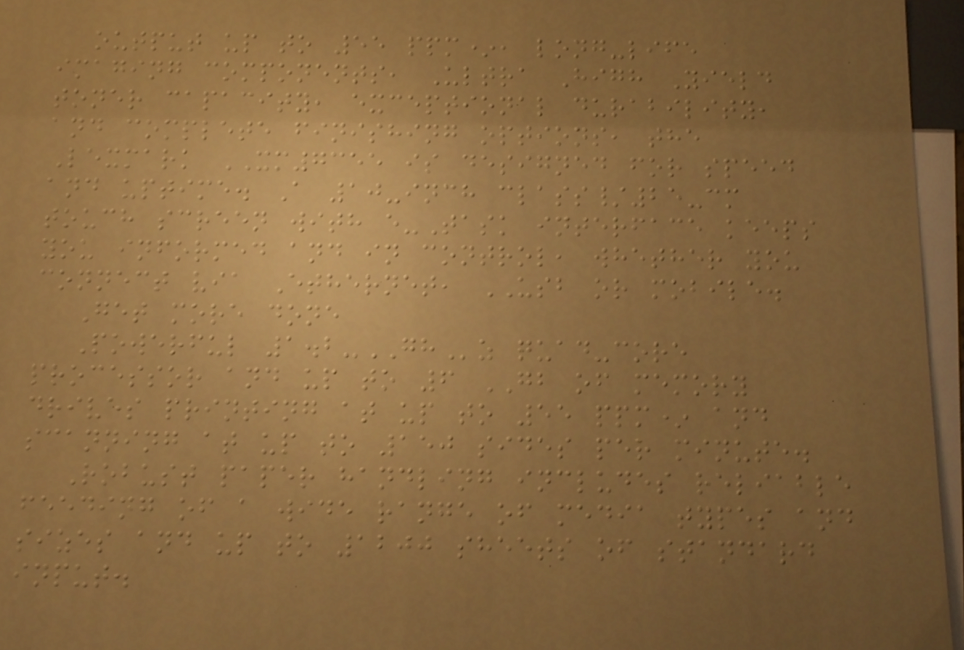output up to 55 ppm*, long-life
imaging components, Ultra High Yield
toner capacity, exceptional durability,
and complete finishing options, the
Lexmark XM7355 is designed for speed
and uptime. A 10-inch class/25-cm
touch screen with e-Task interface keeps
you informed and in control, whether you
connect via Ethernet, USB or mobile.
Get more done
Powerful 1.2-GHz quad-core
processor and up to 6 GB of memory
drives printing at up to 55 ppm* and
scanning at up to 150 sides per minute.
Robust paper handling includes reliable
feeding of a wide range of media types and
sizes and up to 1200 sheets of standard
input.
